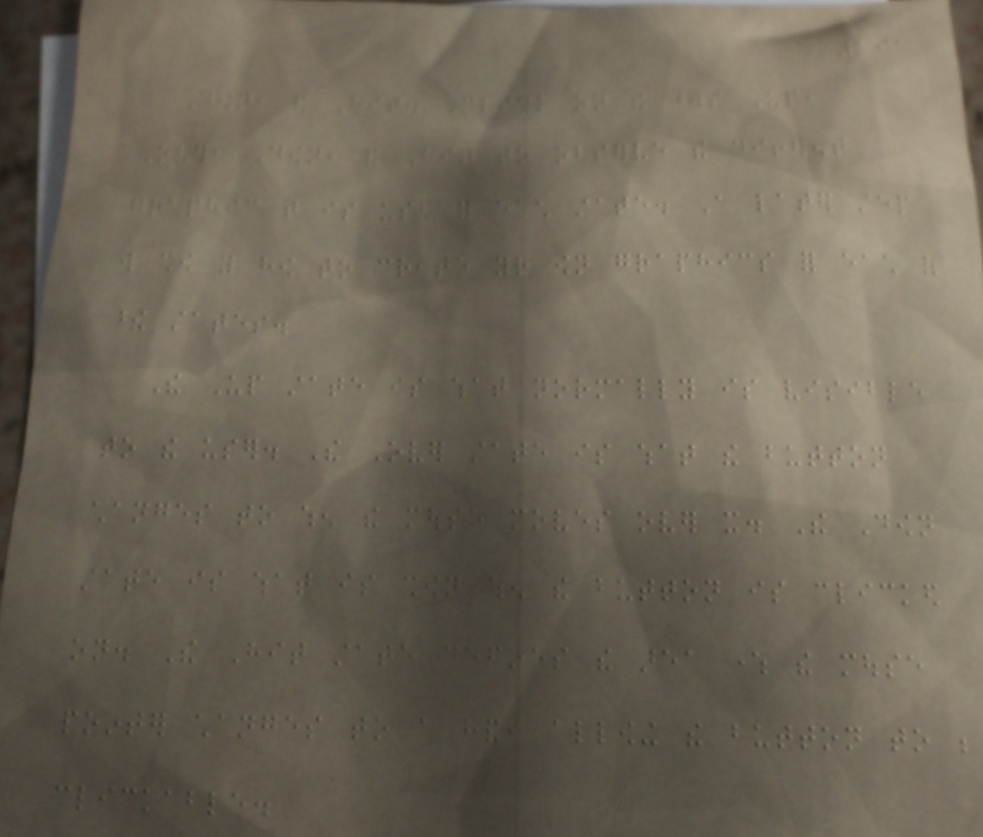191
Down, and Hit. Click on the words Up,
Over, Down, and Hit to observe the different
graphic that is used for each state. A later step
will show you how to create your own graphics for each of
these states.
The Up state is what normally is visible
to the user. The Over state is what the button
changes to when the mouse moves over it. The Down
state is what is shown when the button is clicked
on. The Hit state defines the area where the mouse
pointer changes to a hand, allowing the button to be
clickable.
